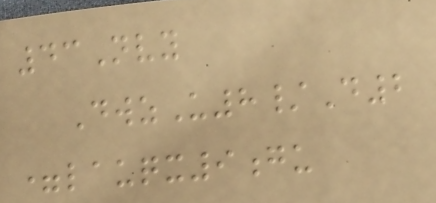43Nvy
DwzU8/D2
=lauqx9gu
